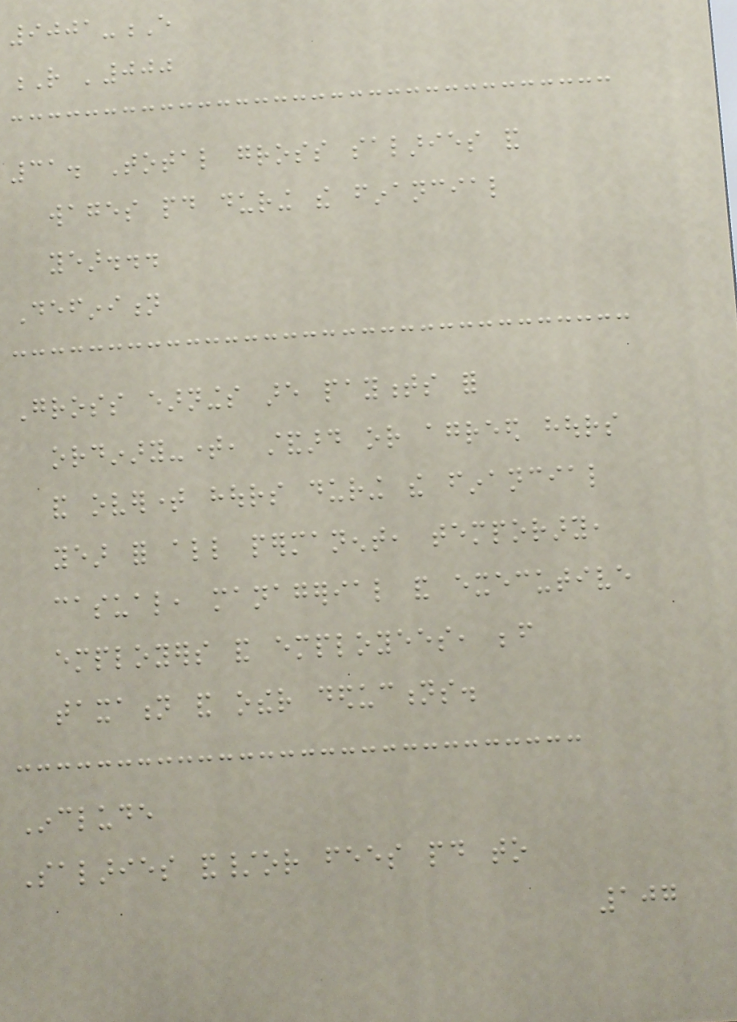9001-E
R '000
31. Total gross salaries and
wages paid during the financial
year...
Definition
Gross earnings are payments for
ordinary-time, standard or agreed hours
and overtime hours during the financial
year for all permanent, temporary,
casual, managerial and executive
employers and employees, before
taxation and other deductions.
Include
Salaries and/or fees paid to
107
